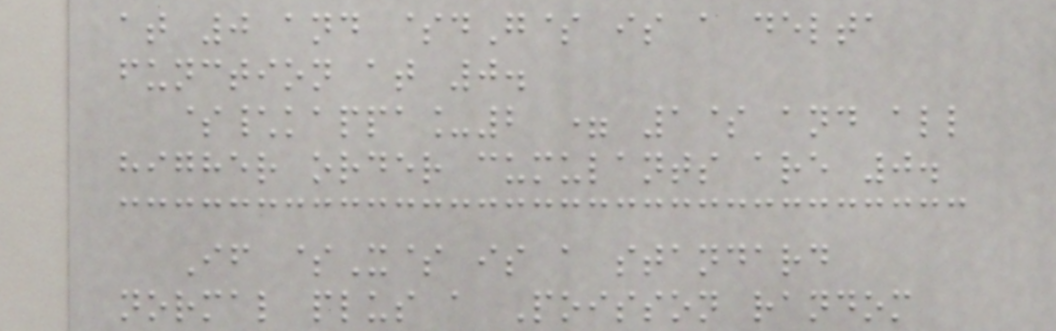at 0 and $dG$ is a delta
function at 0.
$\kappa_2 = 1$ and all
higher order cumulants are 0.
If $X$ is a standard
normal plus a Poisson random
